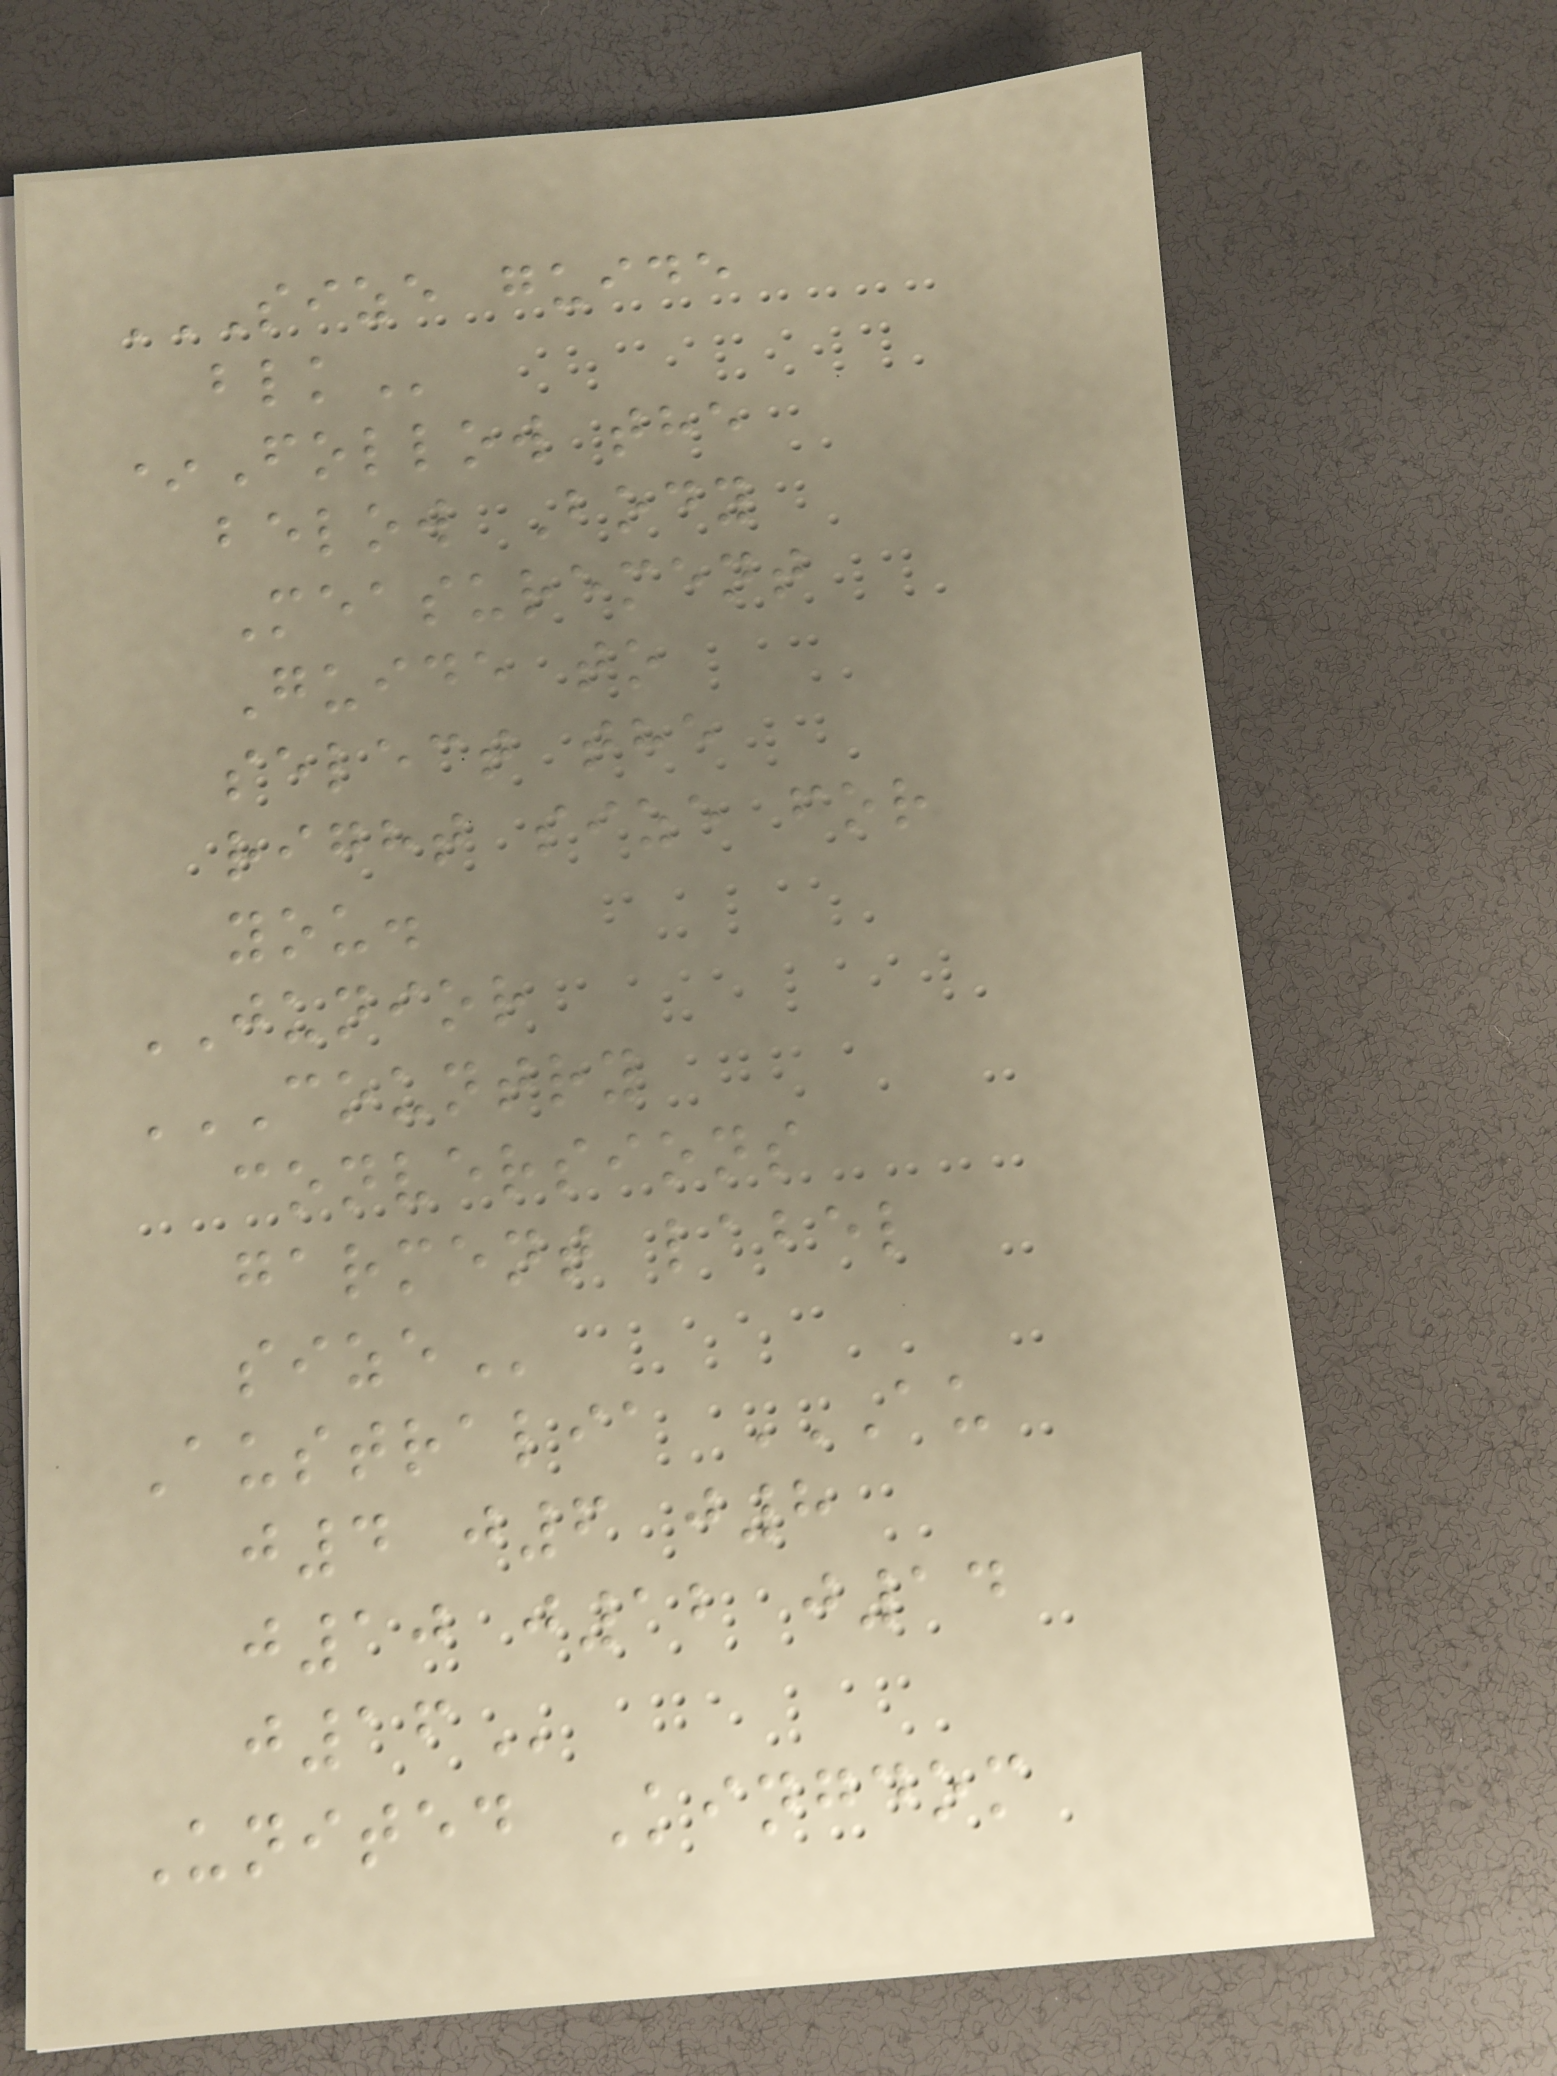SIZE GUIDE
BLK
*Follow the
below Body
Measurement
Guide to
select the
right size for
you.
JUNIOR
COUNTRY
CONVERSIONS
GARMENT LABEL
SIZE
Australia AU
J4 J6 J8
J10 J12 J14
J16
United Kingdom
